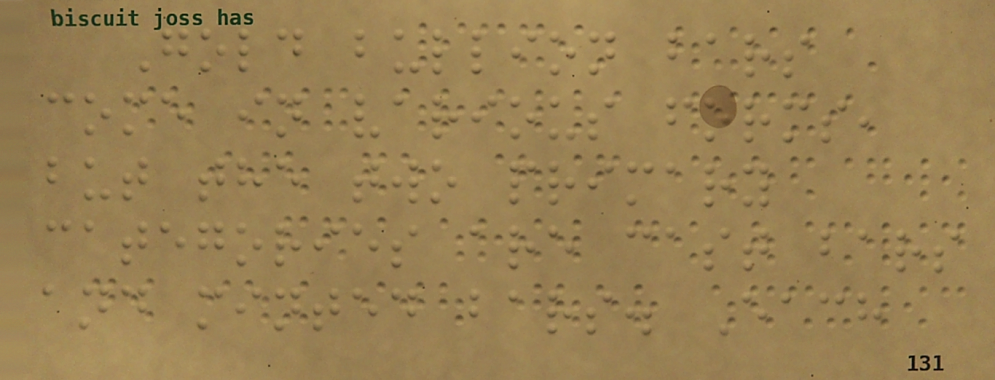Gold bullion bars
come in various forms,
but the two primary
categories are cast bars
and minted bars. Each
